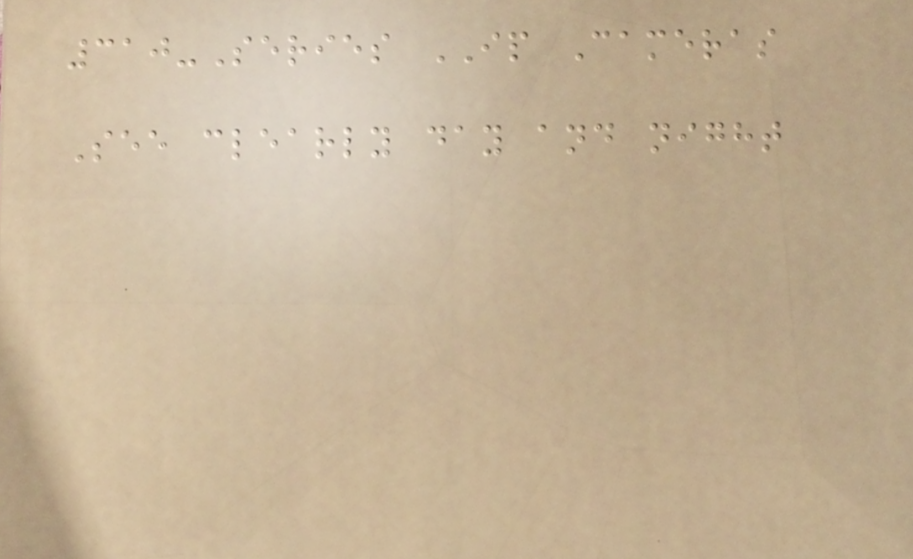310-Series IP Cameras
See clearly day and night
